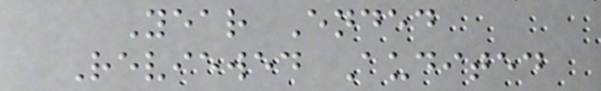Year Ended
Reviewed Audited
